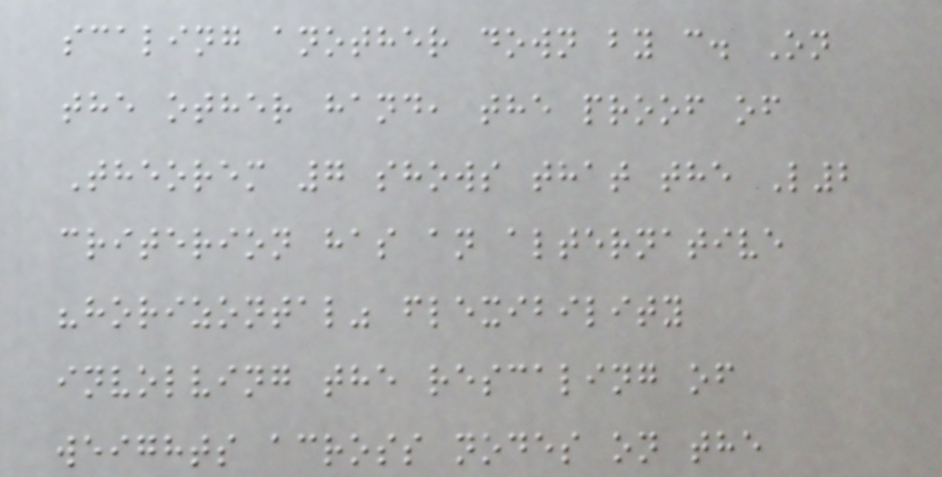scaling another down by c. On
the other hand, the proof of
Theorem 7 shows that the L2
criterion has an alternative
"horizontal" flexibility
involving the rescaling of
weights across nodes on the
